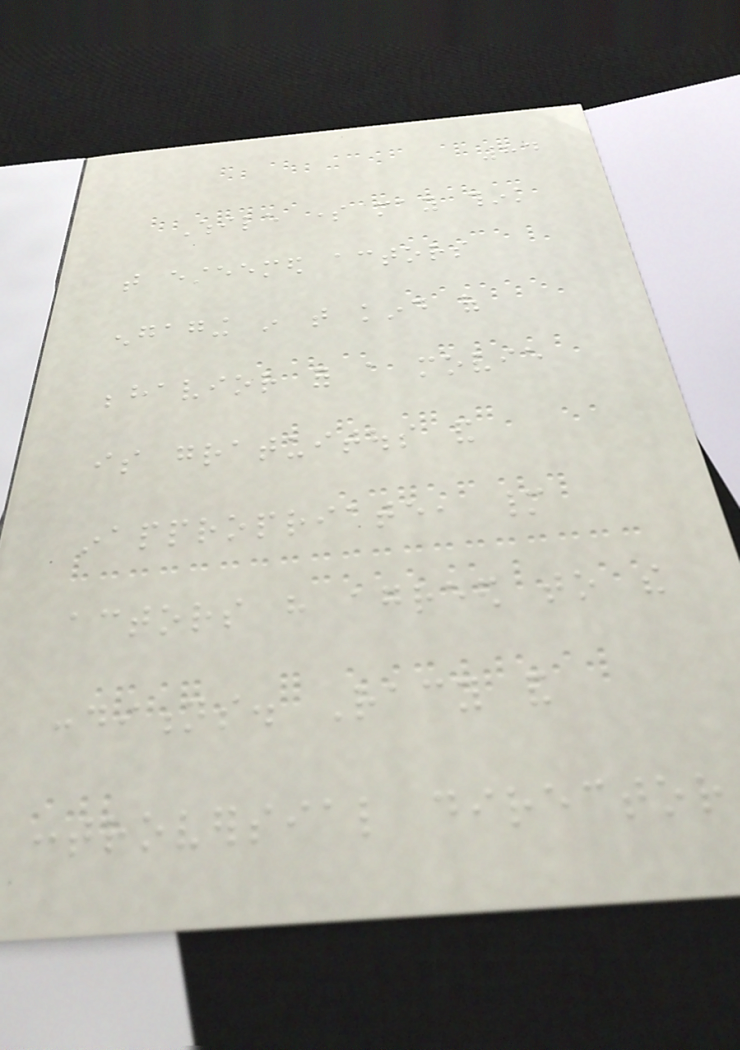84
While some may think
that esteemed actors
engaging in that kind of
behavior for a movie
is gratuitous and
inappropriate, many
actors have agreed to the
conditions. Racy and
controversial director
